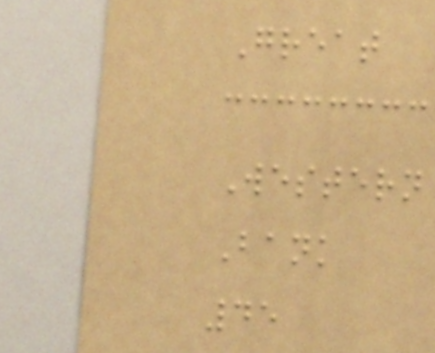Great
Western
Bank
45
